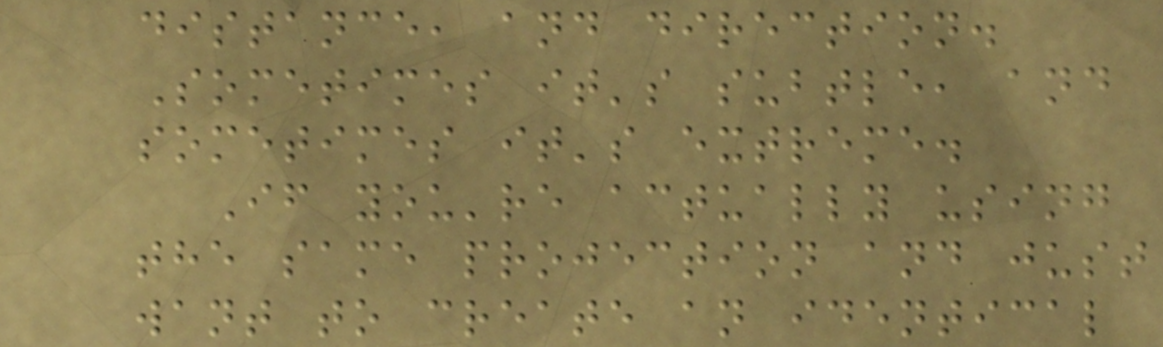distance, and direction.
Sometimes it's subtle, and
sometimes it's extreme.
If you're actually using
the same projection and just
want to create an identical
